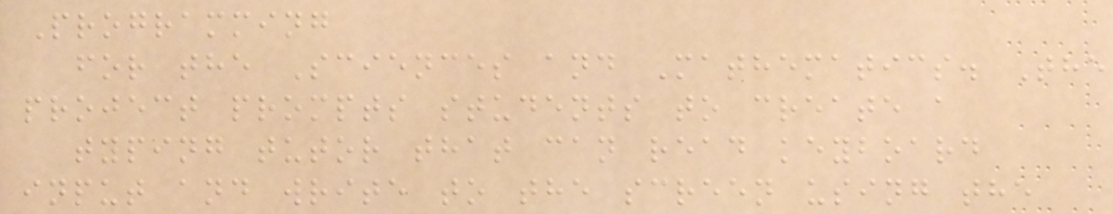Programming
for the Sciences and Mathematics. The
project prompts students to create a
typing tutor that can read keyboard
input and write to the screen using the
